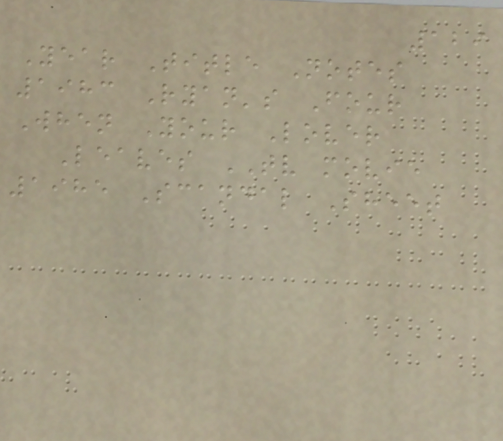129
Year Title Notes
1983 Ryan's Four
When Your Lover
Leaves TV movie
1985 Scandal Sheet
